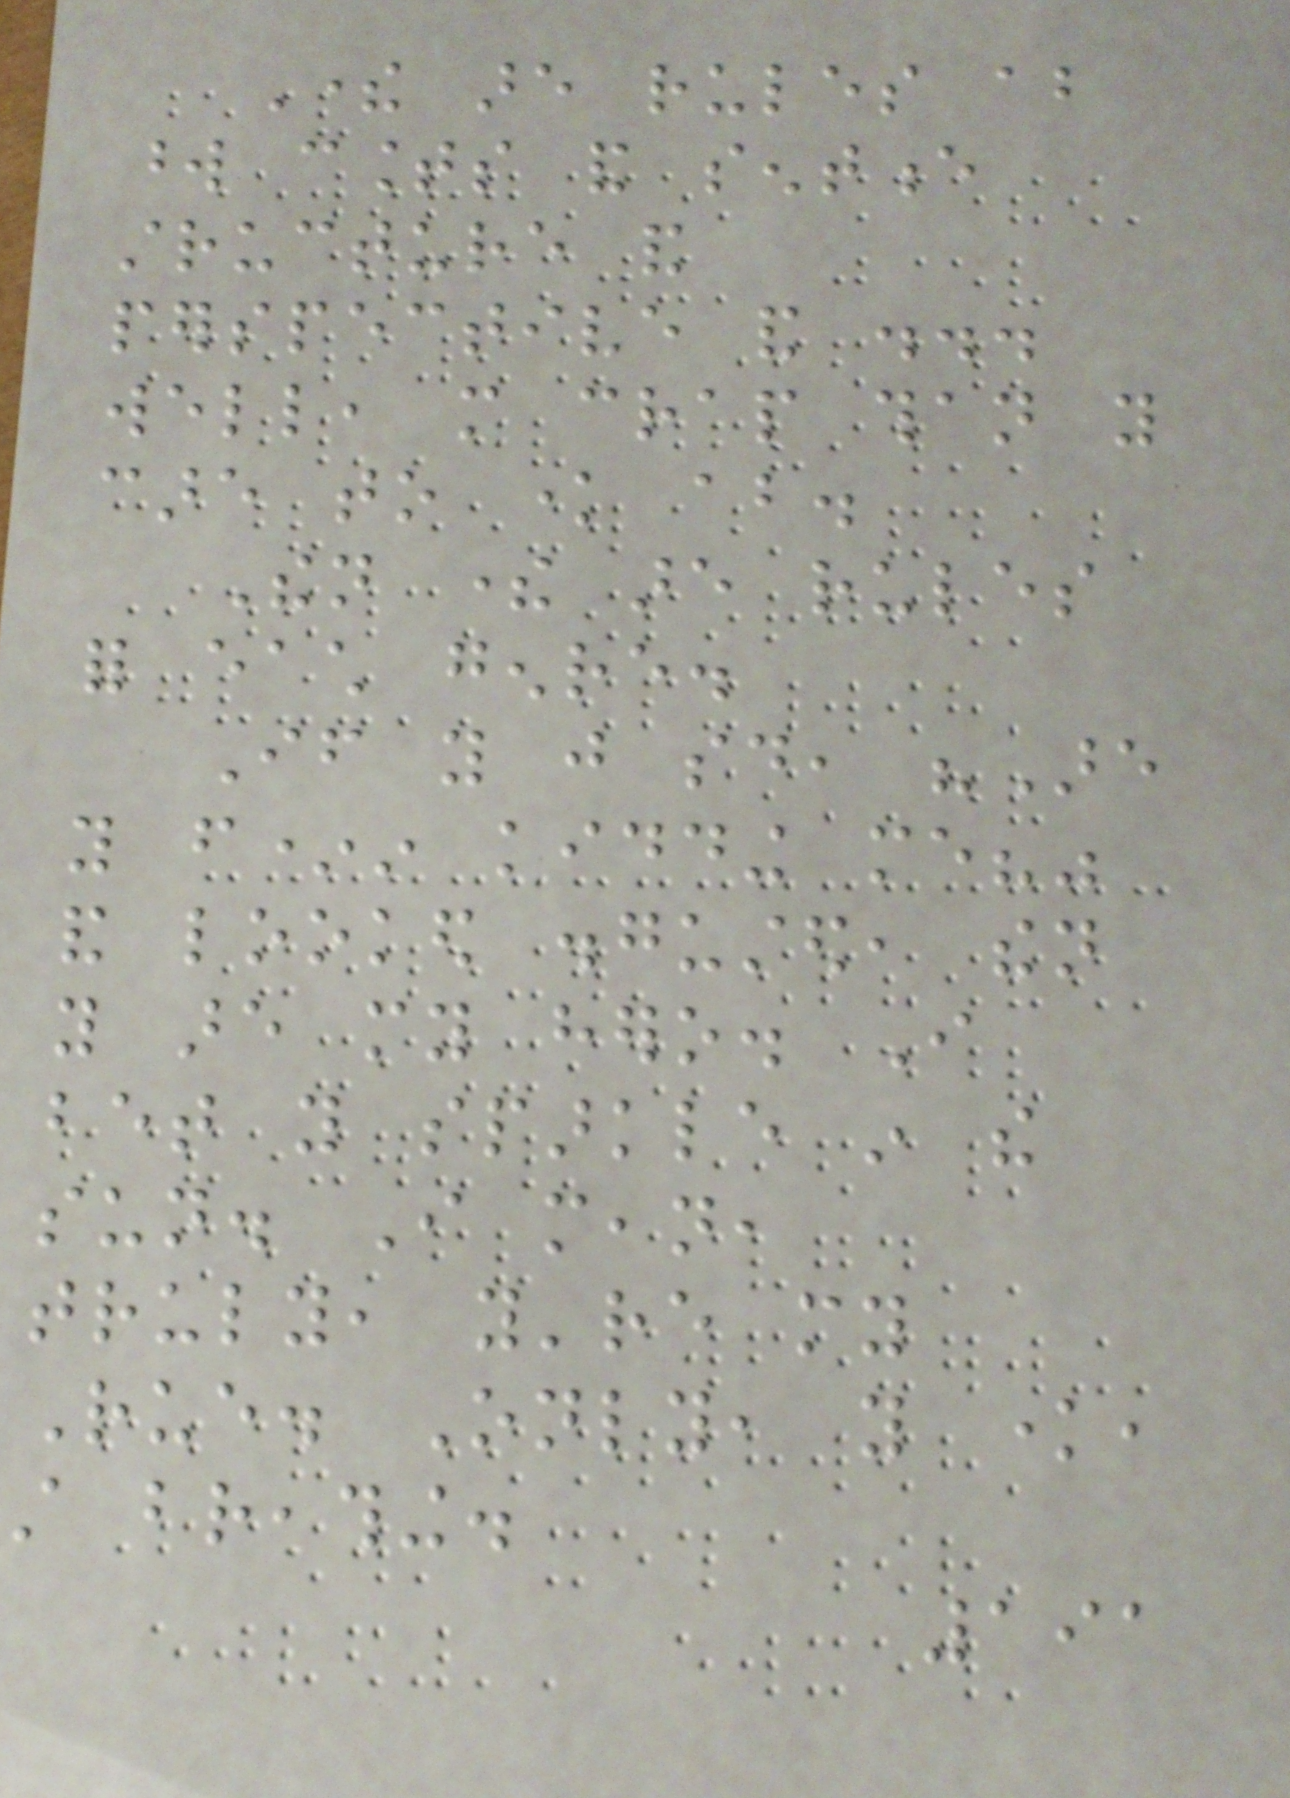There are rules about
word counts and sentence
structure and
perspective and ...
well, more crap than you
care to know about.
Then there are rules
for each genre.
If you just said, "Are
you f*in kidding me?"
and looked disgusted, then
you are my hero. I
bet you sparkle in the
sun. I mean,
truly, you're my
Rue. Only, you know,
still breathing.
191
